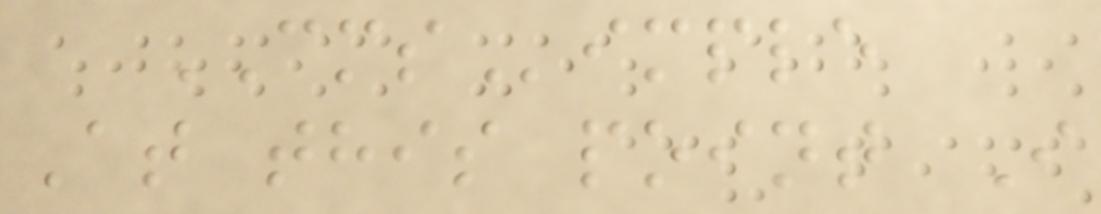CMSimple
At this point I
